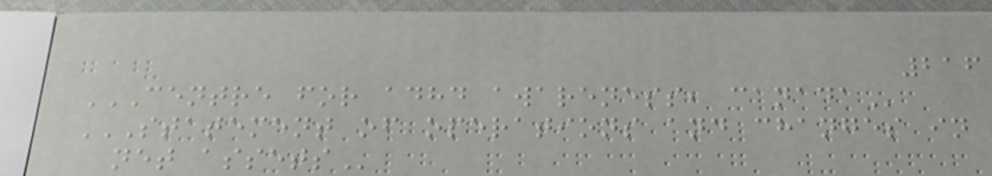216
CENTRE FOR ADHD AWARENESS, CANADA
STATEMENT OF OPERATIONS AND CHANGES IN
NET ASSETS
